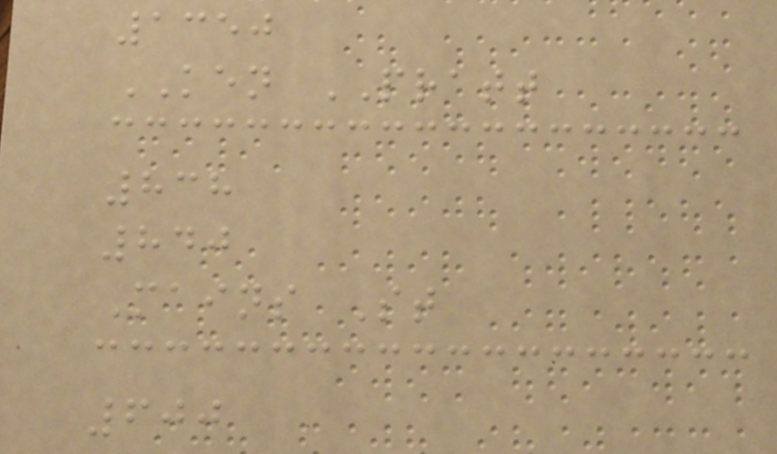1350
KEN PRATT
838
840
Mains St
600
